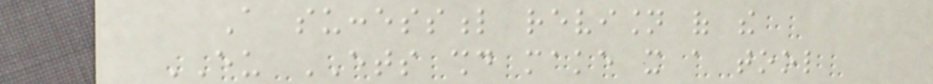A successful revision of the
EU ETS should make it a tool
